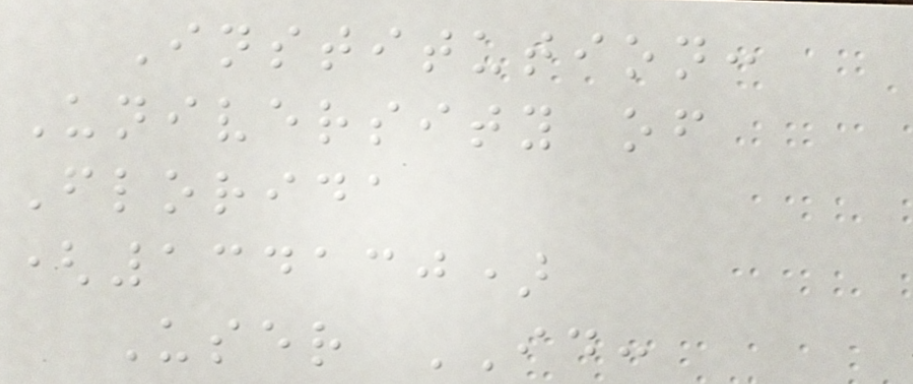Institution:
University of
Florida
(134130)
User ID:
